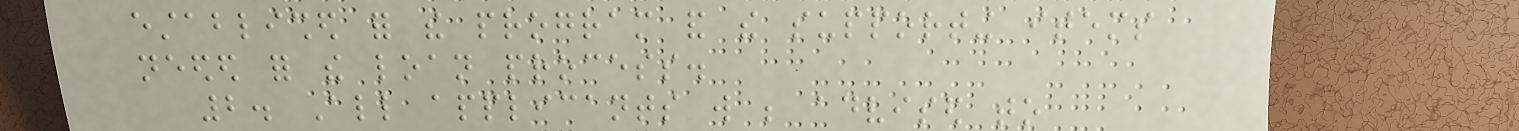established for the program and the supporting items
needed for the loan process.
2. All applicants will be advised to
